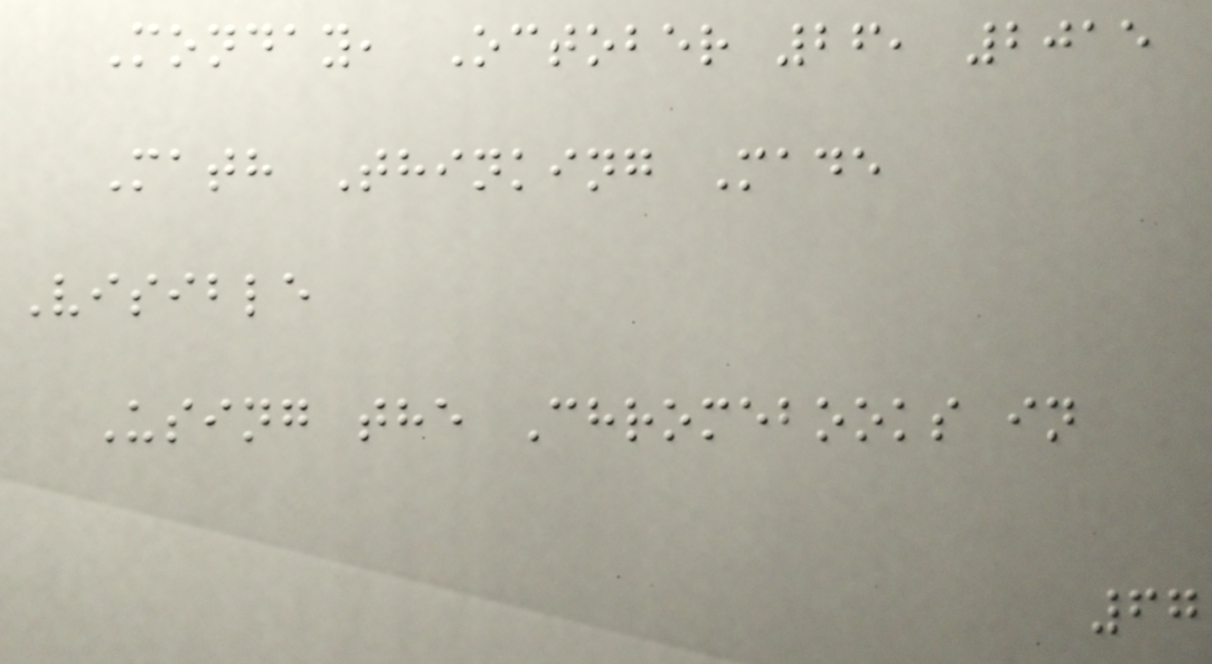Monday, October 26, 2015
Math Thinking Made
Visible
Using the Chromebooks in
67
